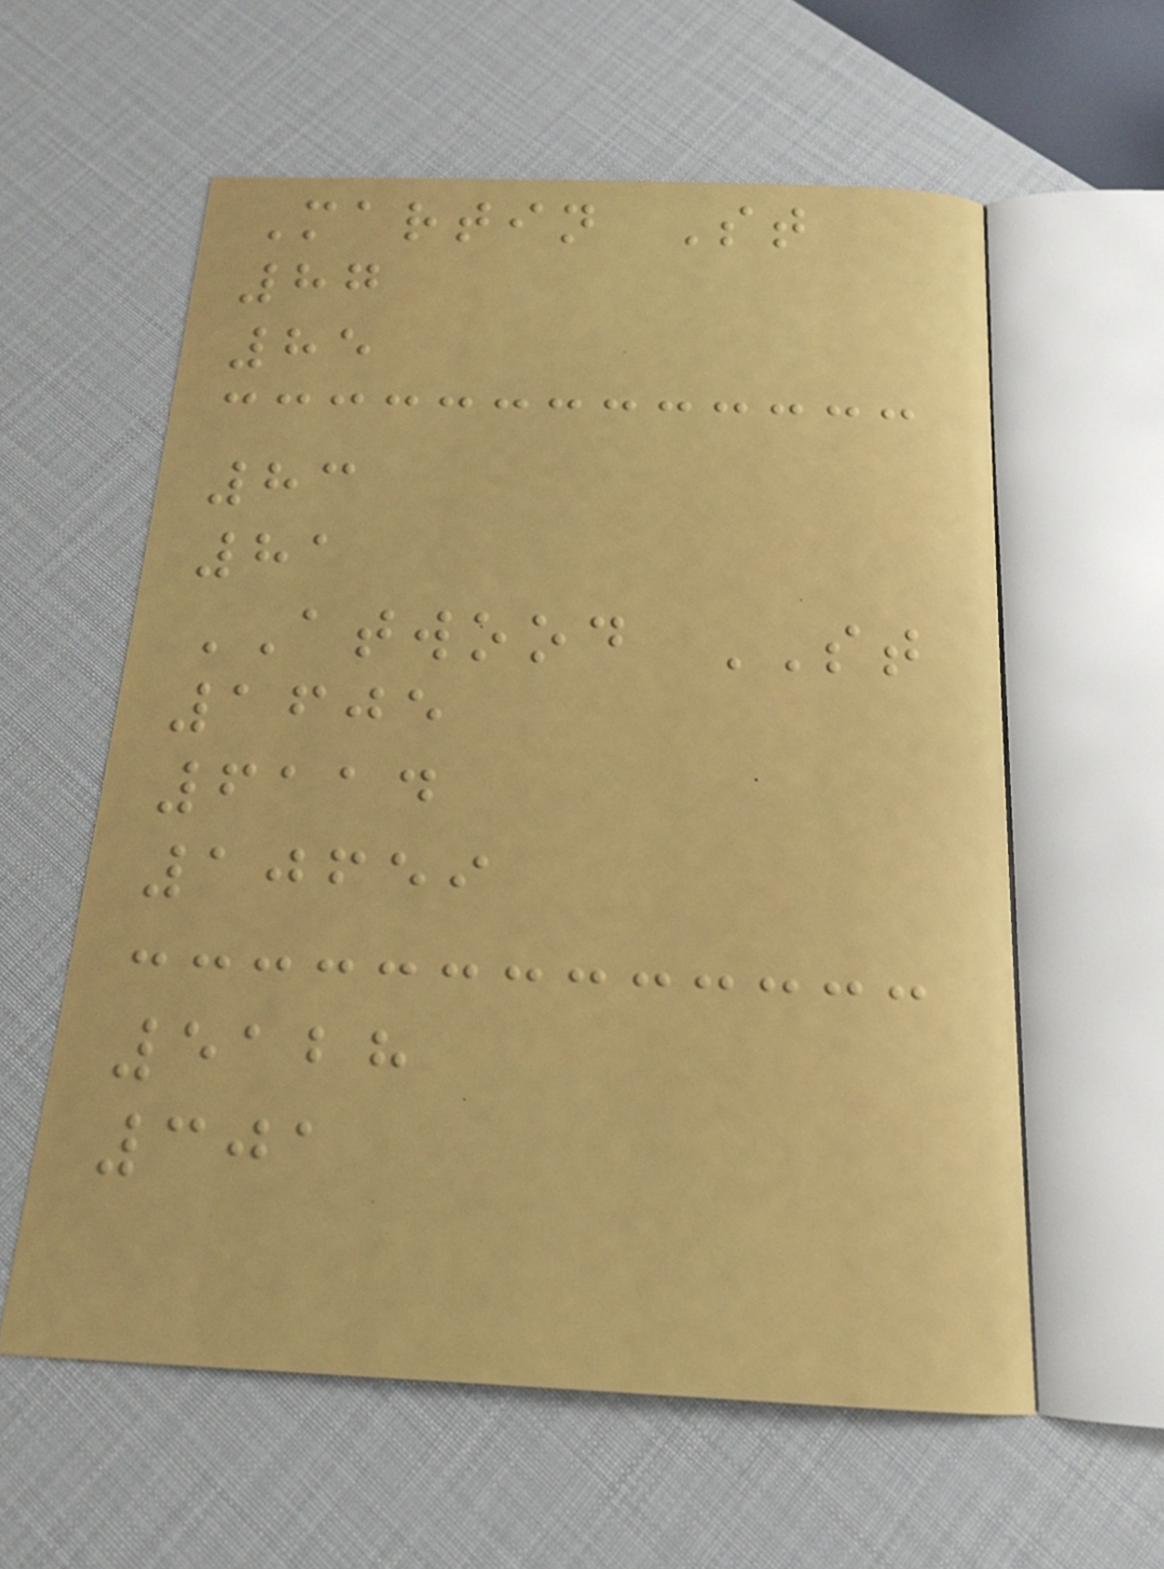Martin St
87
85
83
81
ATWOOD ST
1605
6114
10659
5128
301
